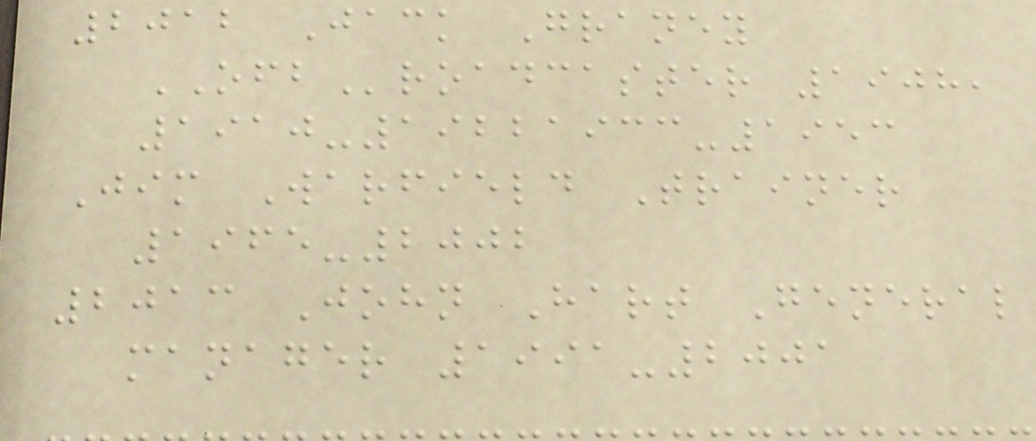2012 Jack Graney
OFBroadcaster 1908,
1910-19221933-1953
Jim Warfield Trainer
1965-2002
2013 John Hart General
manager 1991-2001
